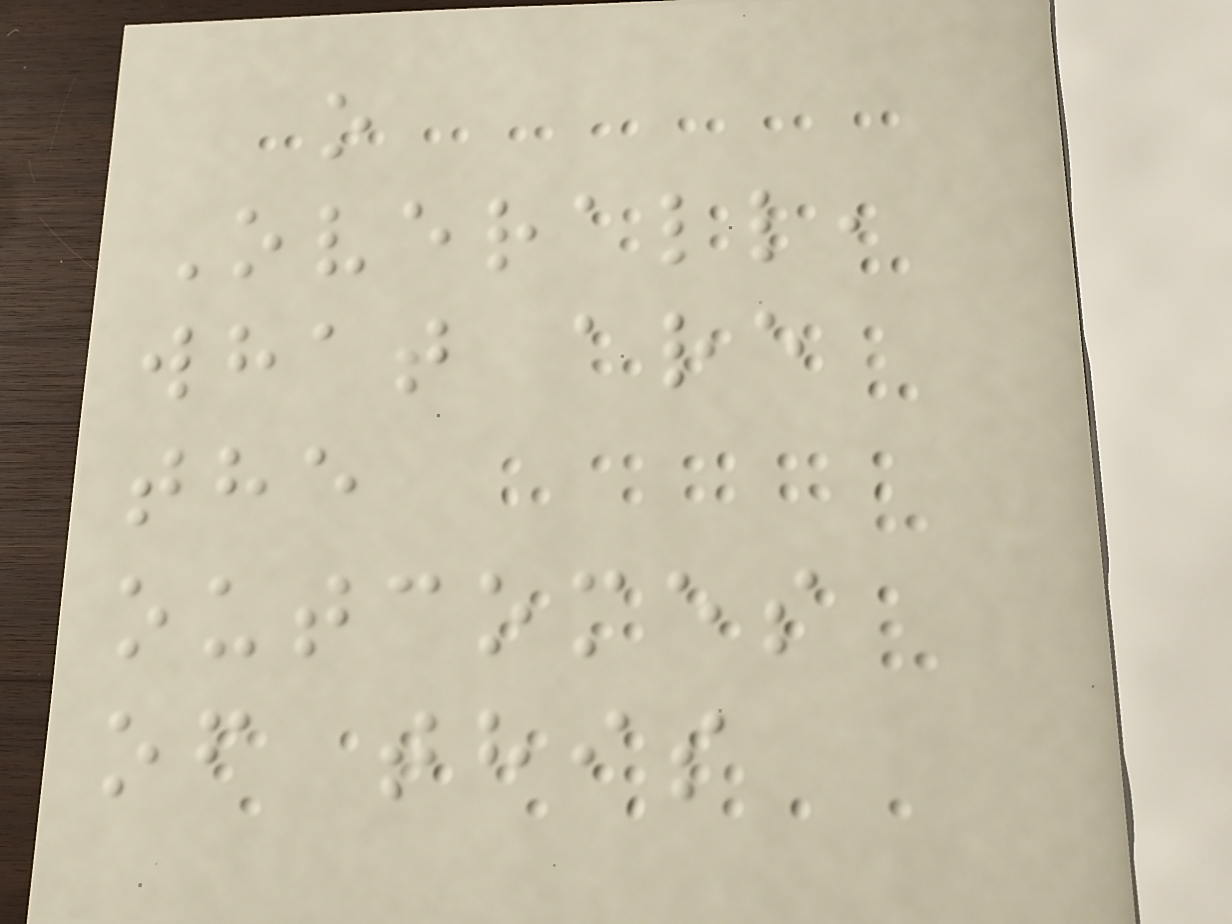o
Overall,
what are
the
outcomes
of this
